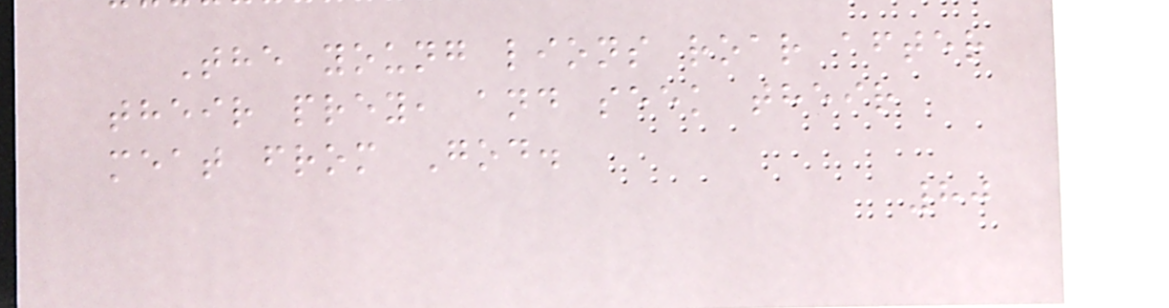The young lions roar after
their prey, and seek their
meat from God.
80
